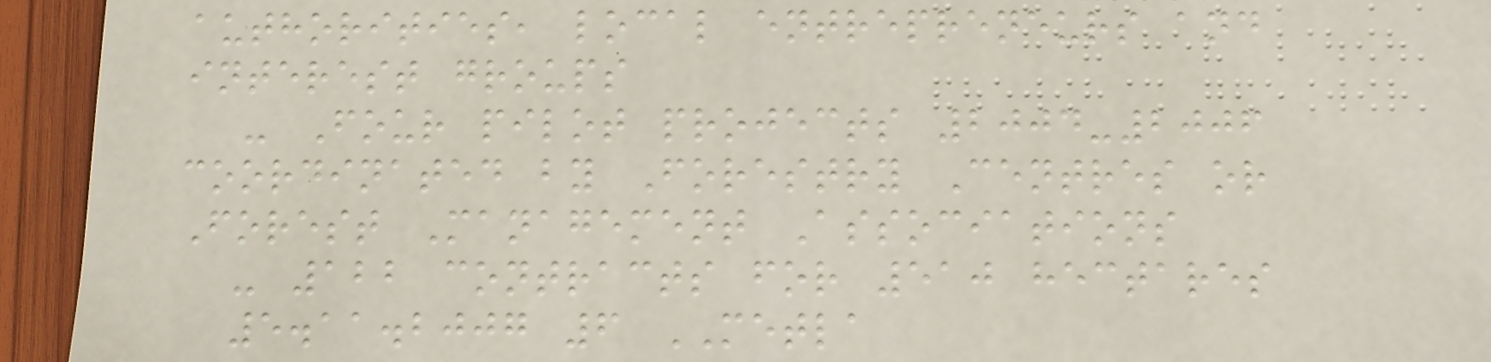authorities, local entrepreneurs and
interest groups
- Four pilot projects 2004-2006
coordinated by Forestry Centres or
Forest Management Associations
- 122 contracts for 510 hectares
5.11.2007 6 METLA
